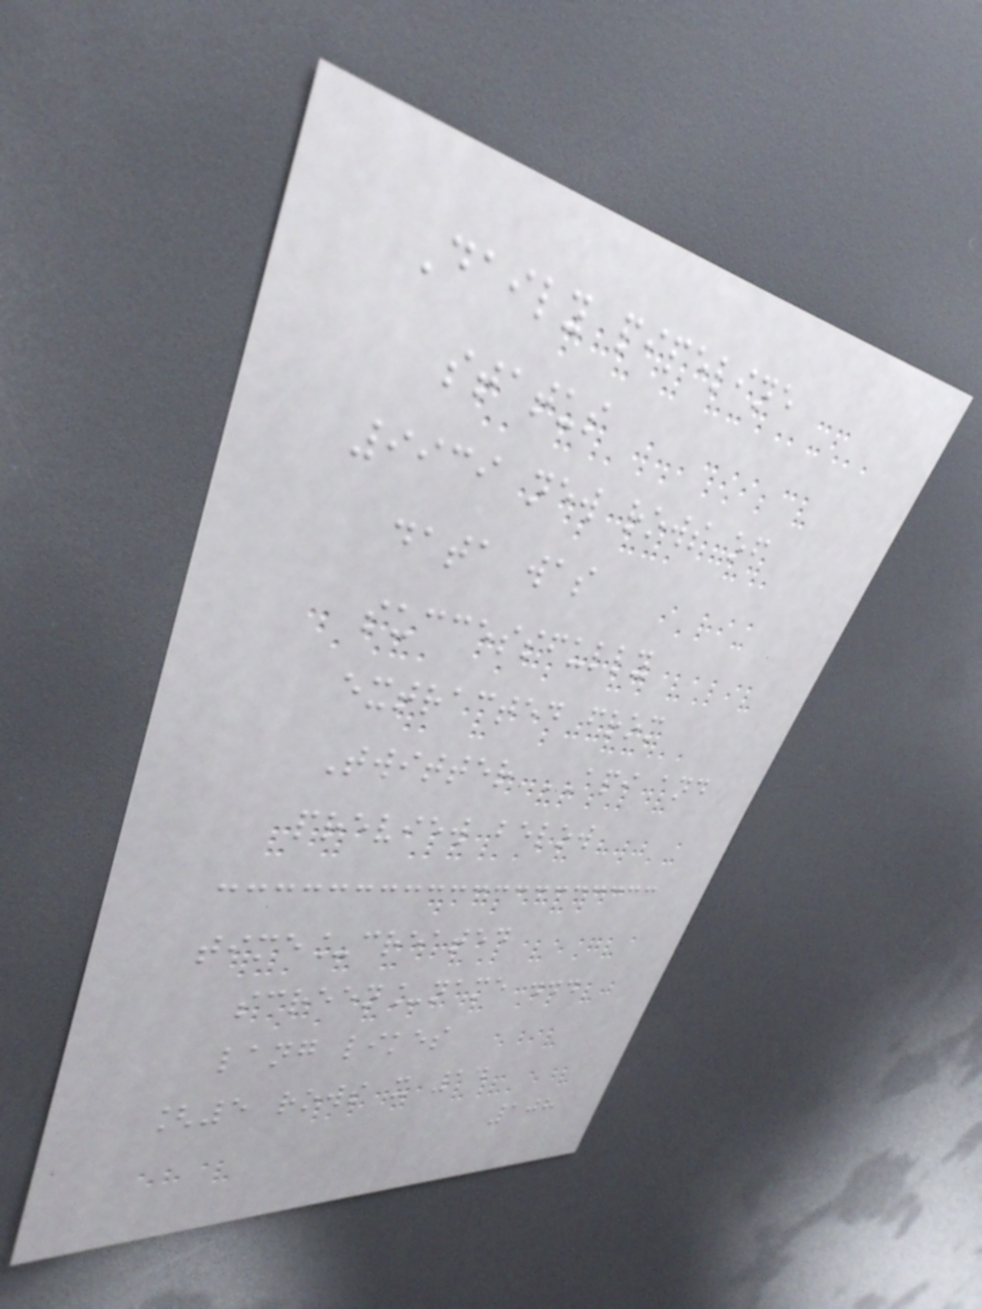Daily pipeline
status
9939 new rows of
data was
successfully
extracted from
Twitter API and
preview below
time_created
screen_name ...
lang likes
[5 rows x 14
108
